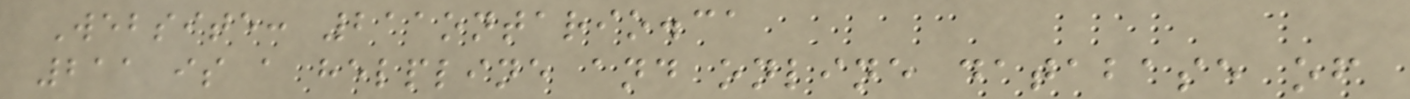Website: 211ontario.ca
211 is a helpline and online database of
